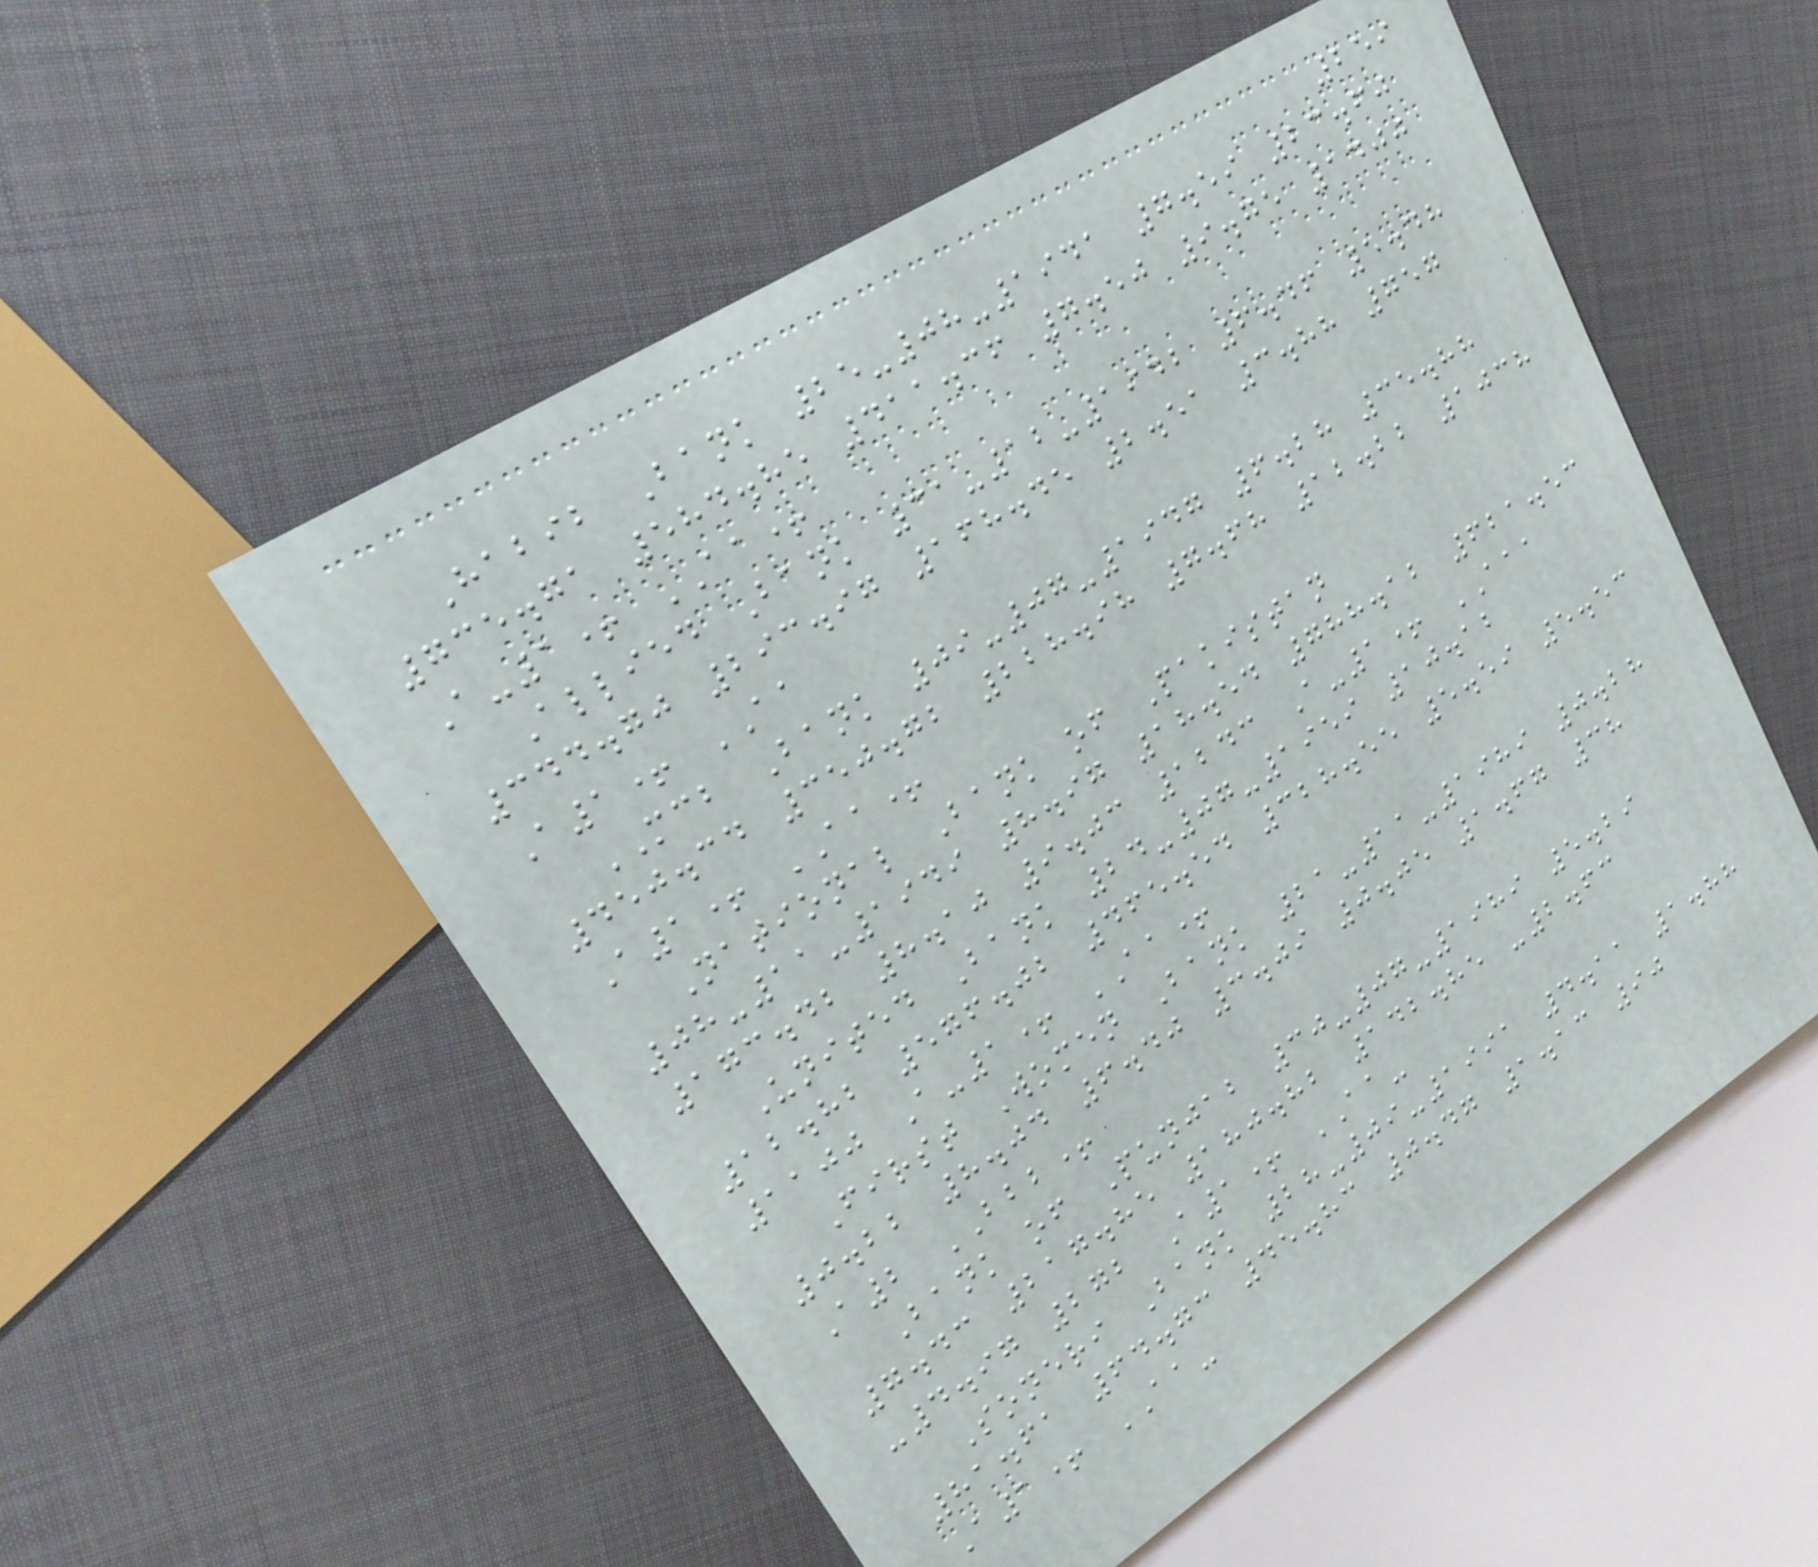259
Habib Bank 25-08-1941 7.59 23.60
735.71 584.85 411.36 7.50 9.75 1400
A-1+ AA+
Allied Bank 31-12-1942 6.46 5.48
344.70 293.97 168.45 2.51 3.88 757
A1+ AA
MCB Bank 09-07-1947 6.28 35.88
450.34 350.72 228.98 7.68 12.22 1038
A1+ AA+
National Bank of Pakistan
08-11-1949 8.97 18.54 788.12 621.53
173.42 8.10 9.03 1243 A-1+ AAA
United Bank 24-07-1959 10.12
12.82 576.02 465.54 328.55 5.59 5.53
1100 A-1+ AA+
First Women Bank 21-11-1989 0.28
0.22 8.04 6.40 3.09 0.05 1.67 38
A2 BBB+
Bank of Punjab 30-07-1989 5.29
7.43 217.85 180.82 142.85 -2.63
-4.97 272 A1+ AA-
Soneri Bank 28-09-1991 4.11 1.88
81.61 64.73 45.83 0.47 1.13 90
A1+ AA-
